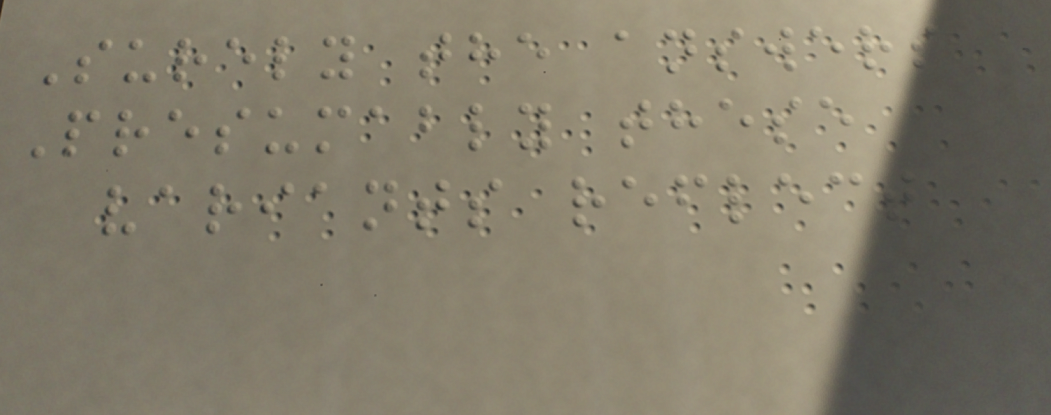Surely the answers
Presumably these
variants reflect
